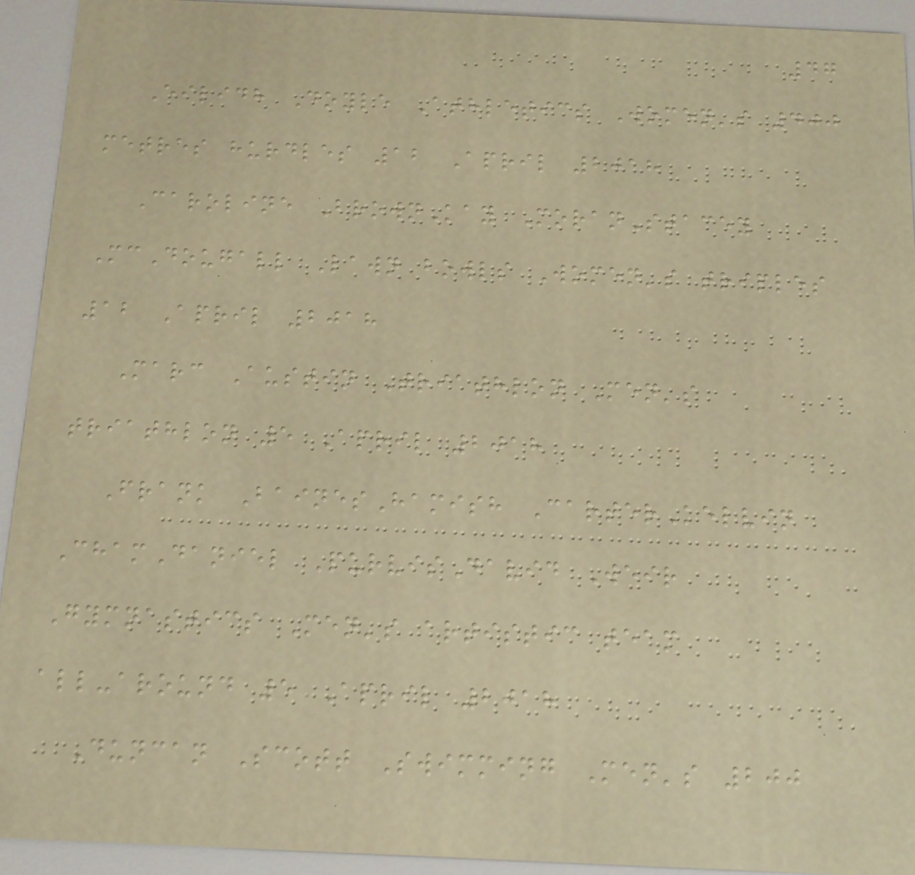47
Eilidh Doyle Athletics Women's 400
metres hurdles 12 April 2018
Caroline BrownKay MoranStacey
McDougall Lawn bowls Women's triples
12 April 2018
Marc Austin Triathlon Men's
triathlon 5 April 2018
Frank BainesHamish CarterKelvin
ChamDaniel PurvisDavid Weir
Gymnastics Men's artistic team
all-around 5 April 2018
Duncan Scott Swimming Men's 200
